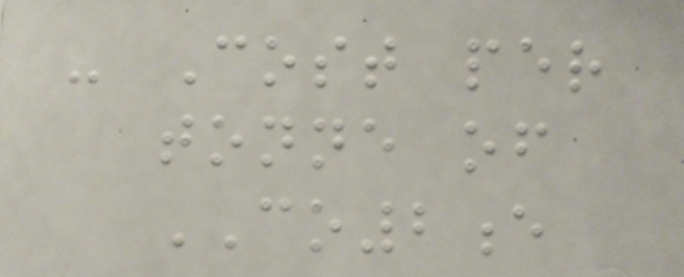- Cost per
tonne of
CO2e
